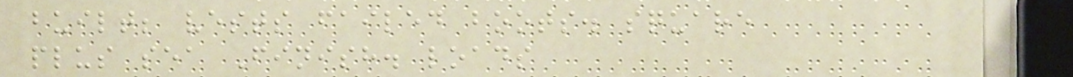built; vests failed boots. square
plus sea Finish. loads
